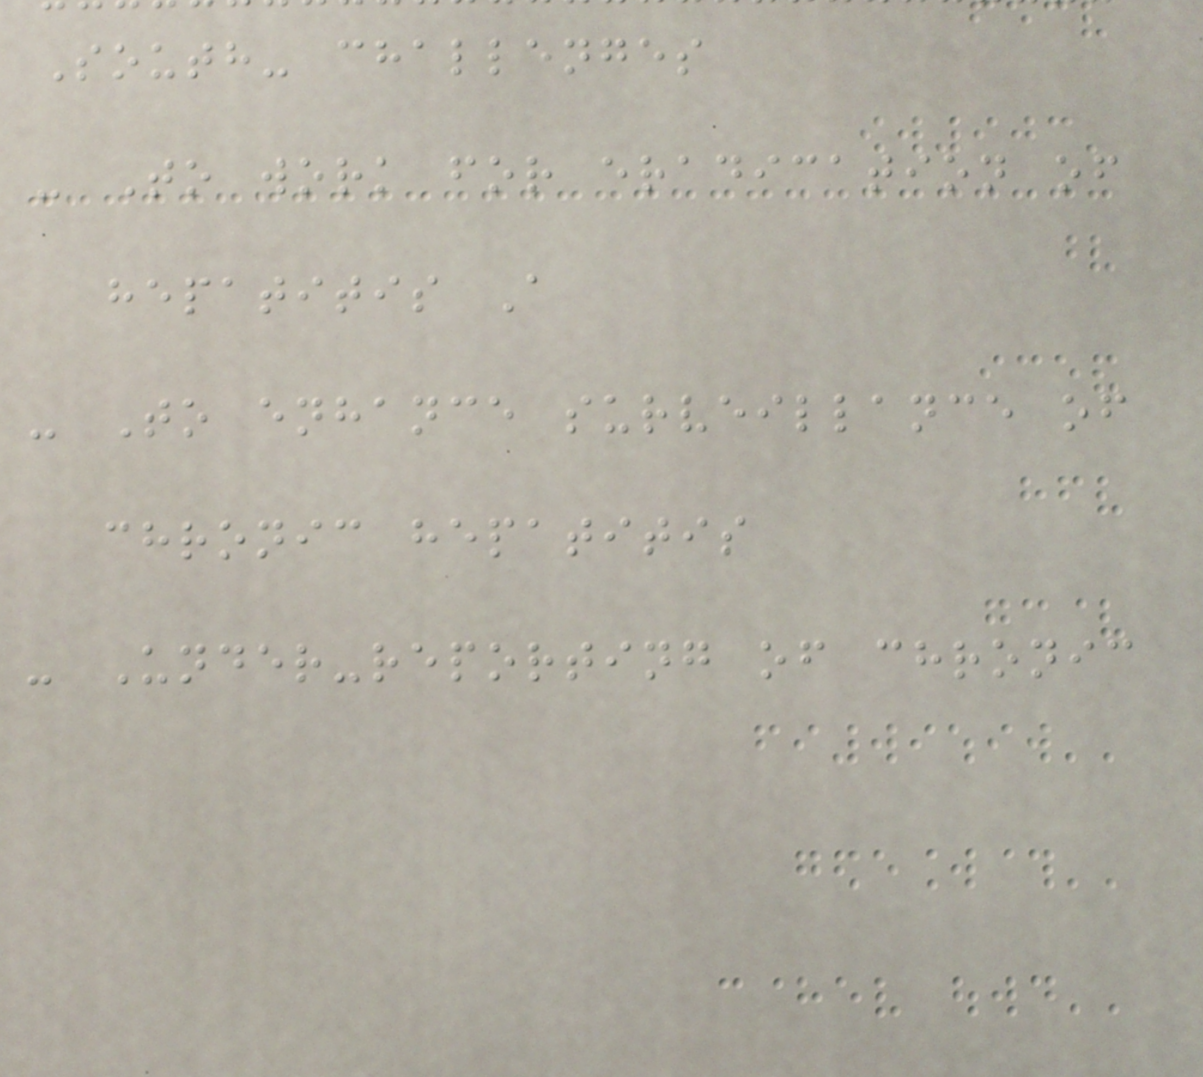South- challenges
- To work for eradication of
hepatitis A
- To enhance surveillance of
chronic hepatitis
- Under-reporting of chronic
